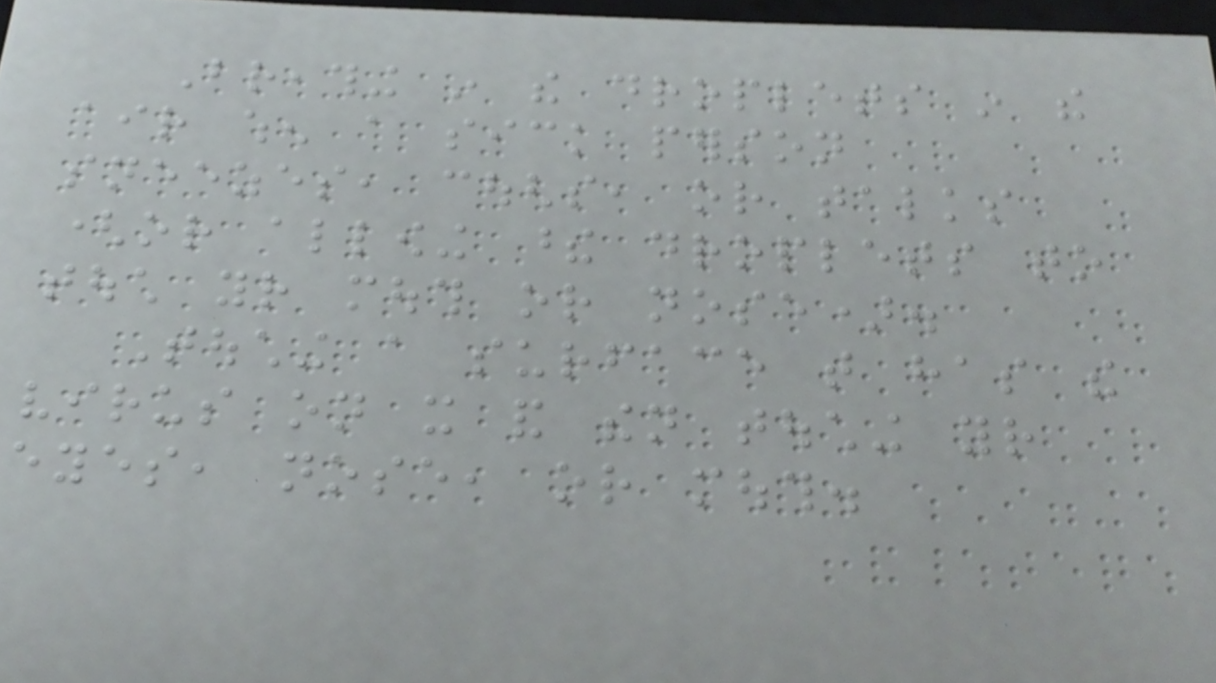Breathing in the droplets in the
air when a sick person
sneezes, coughs, or talks
(or allowing these droplets to
touch your mouth or nose).
Touching a surface that has the
virus on it and then touching your
eyes, nose, or mouth.
